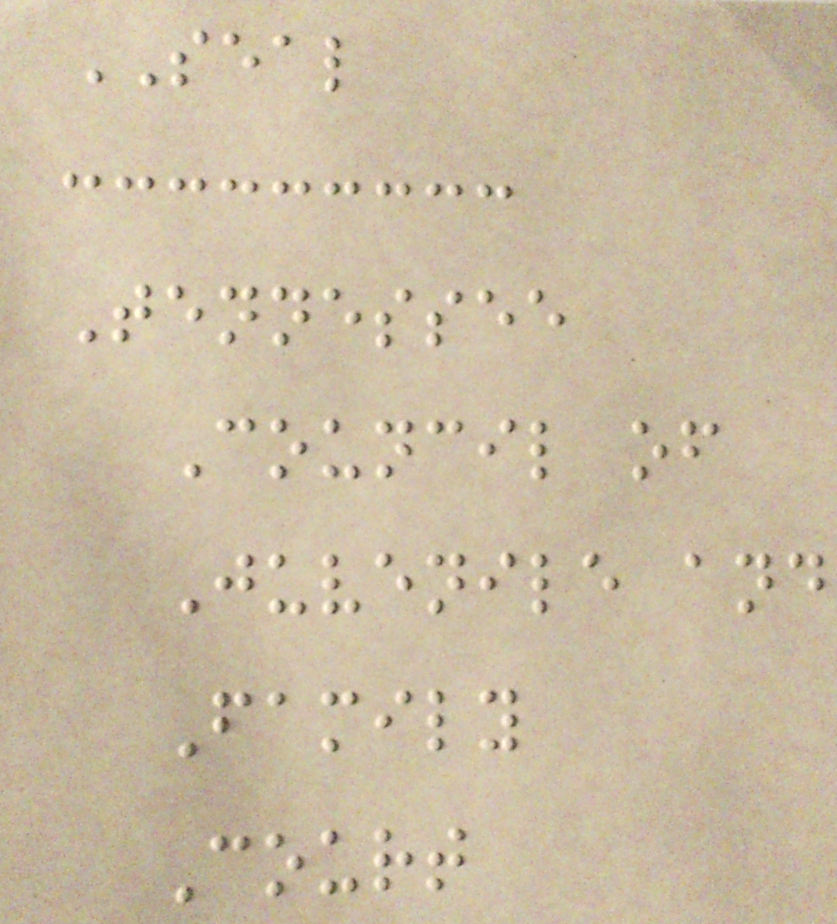SEAL
Tennessee
Council of
Juvenile and
Family
Court
